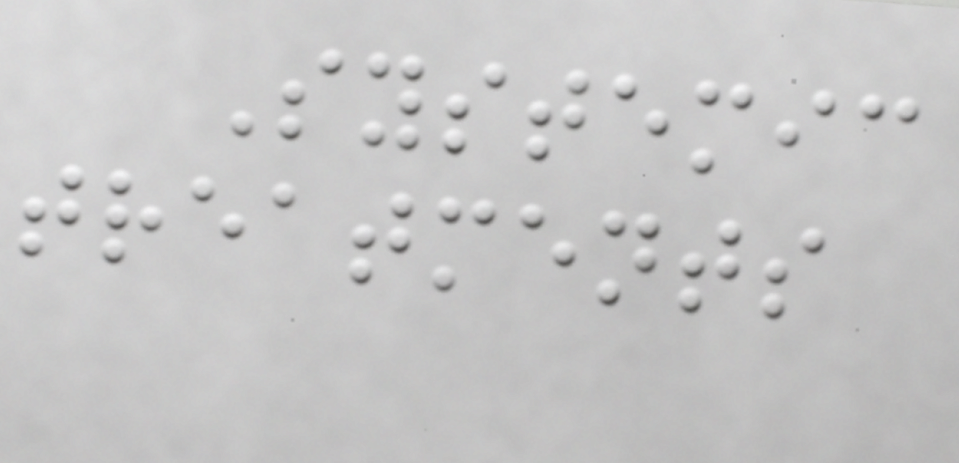Systemic
treatments
